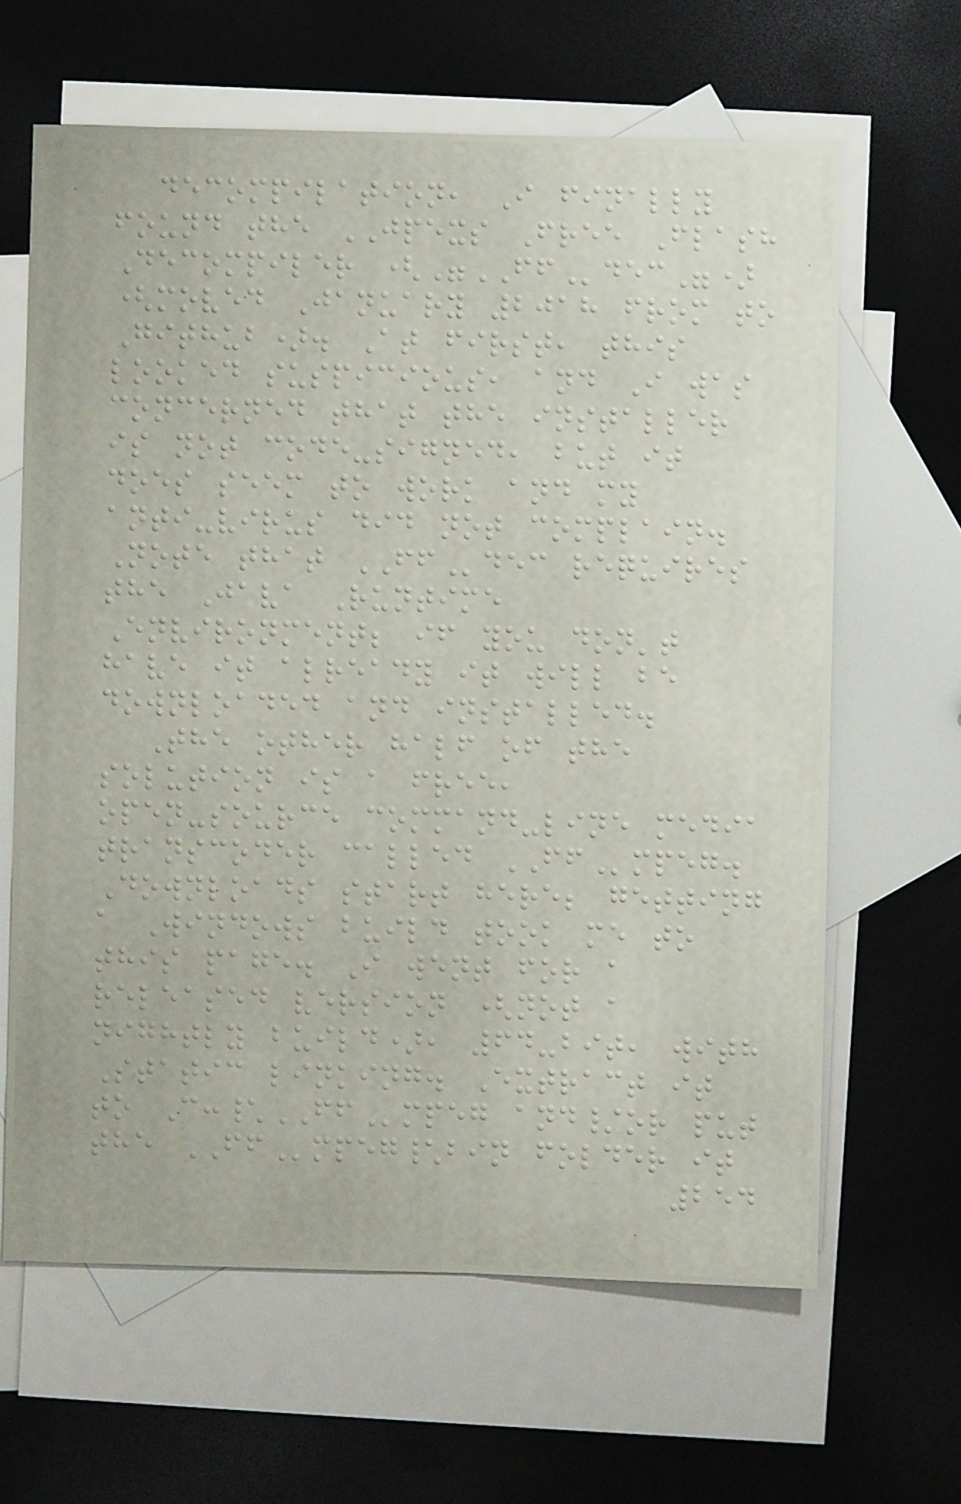decompilation, I finally
found the JPEXS Free Flash
Decompiler ("FFdec")
(moved January 2018 from to
Github). At first, this
looked suspicious, and I was
concerned that the installer
is not code-signed, but it
does seem to work and my
anti-virus did not complain.
Note that FFdec requires
the Java Runtime
Environment; if you don't
have it already it will be
downloaded and installed.
The other half of the
solution is a free,
open-source command-line media
transcoder called FFmpeg.
Downloads start here; getting
a Windows build took me to
this page. I went for a
released version (not a
nightly build), 64-bit, with
Static linking. Extract it
to C:\FFmpeg and/or put
the FFmpeg\bin folder it
254
